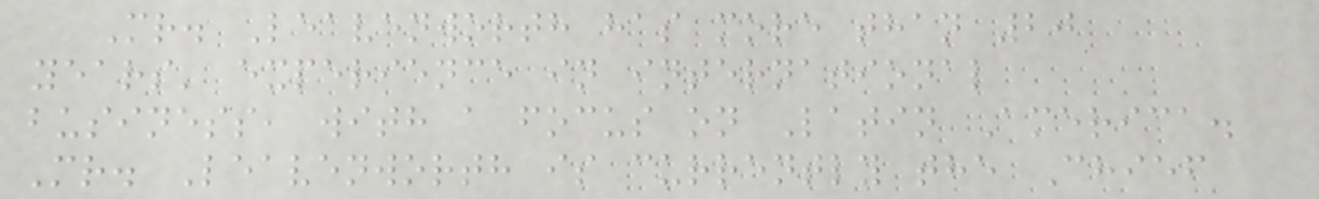Mr. Leavenworth has more than 20
years' experience in international
business, with a focus on Latin America.
Mr. Leavenworth is currently the Chief
